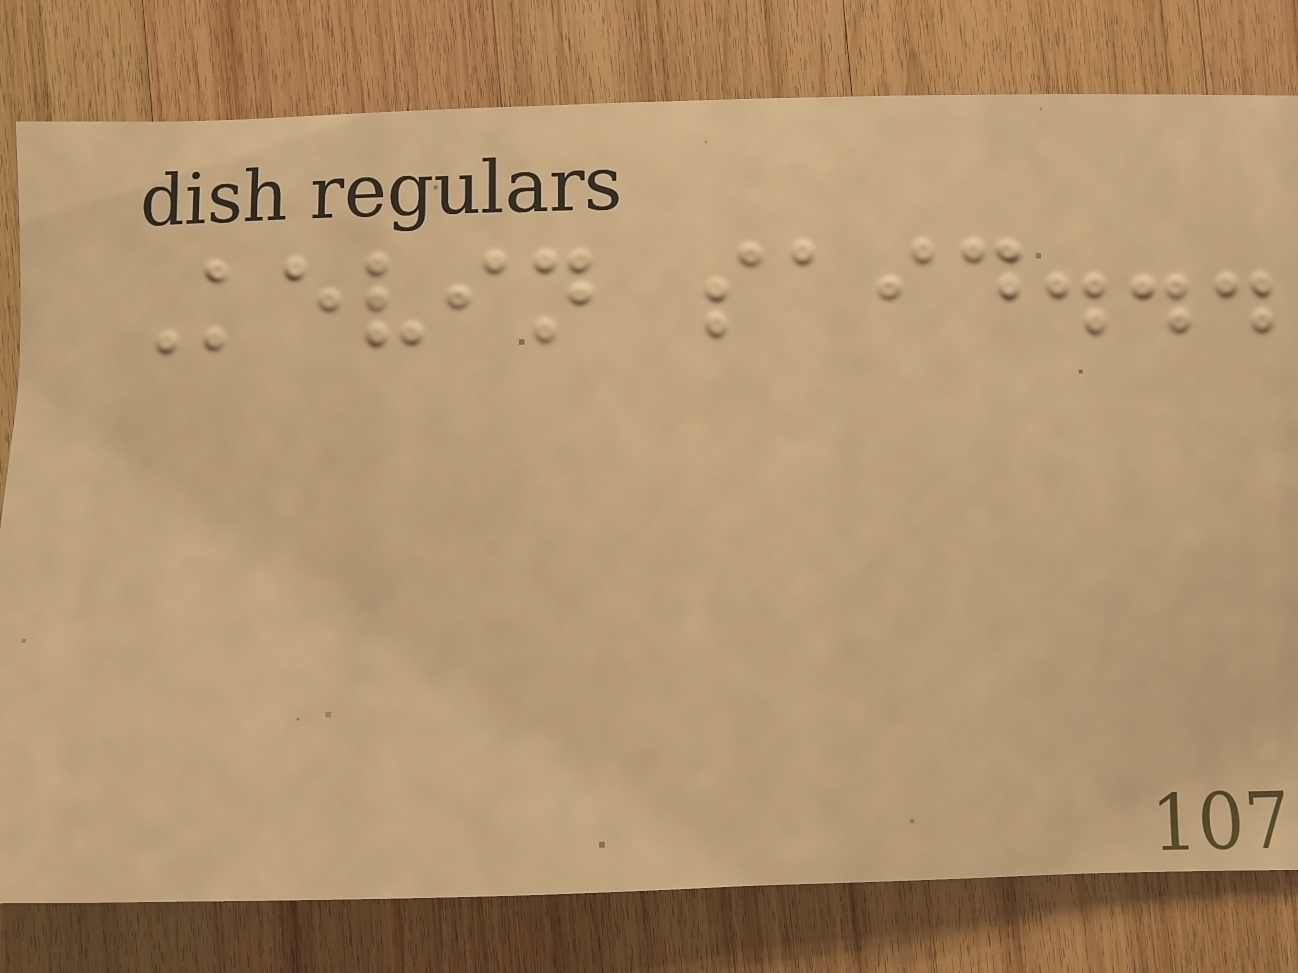Kevin said...
